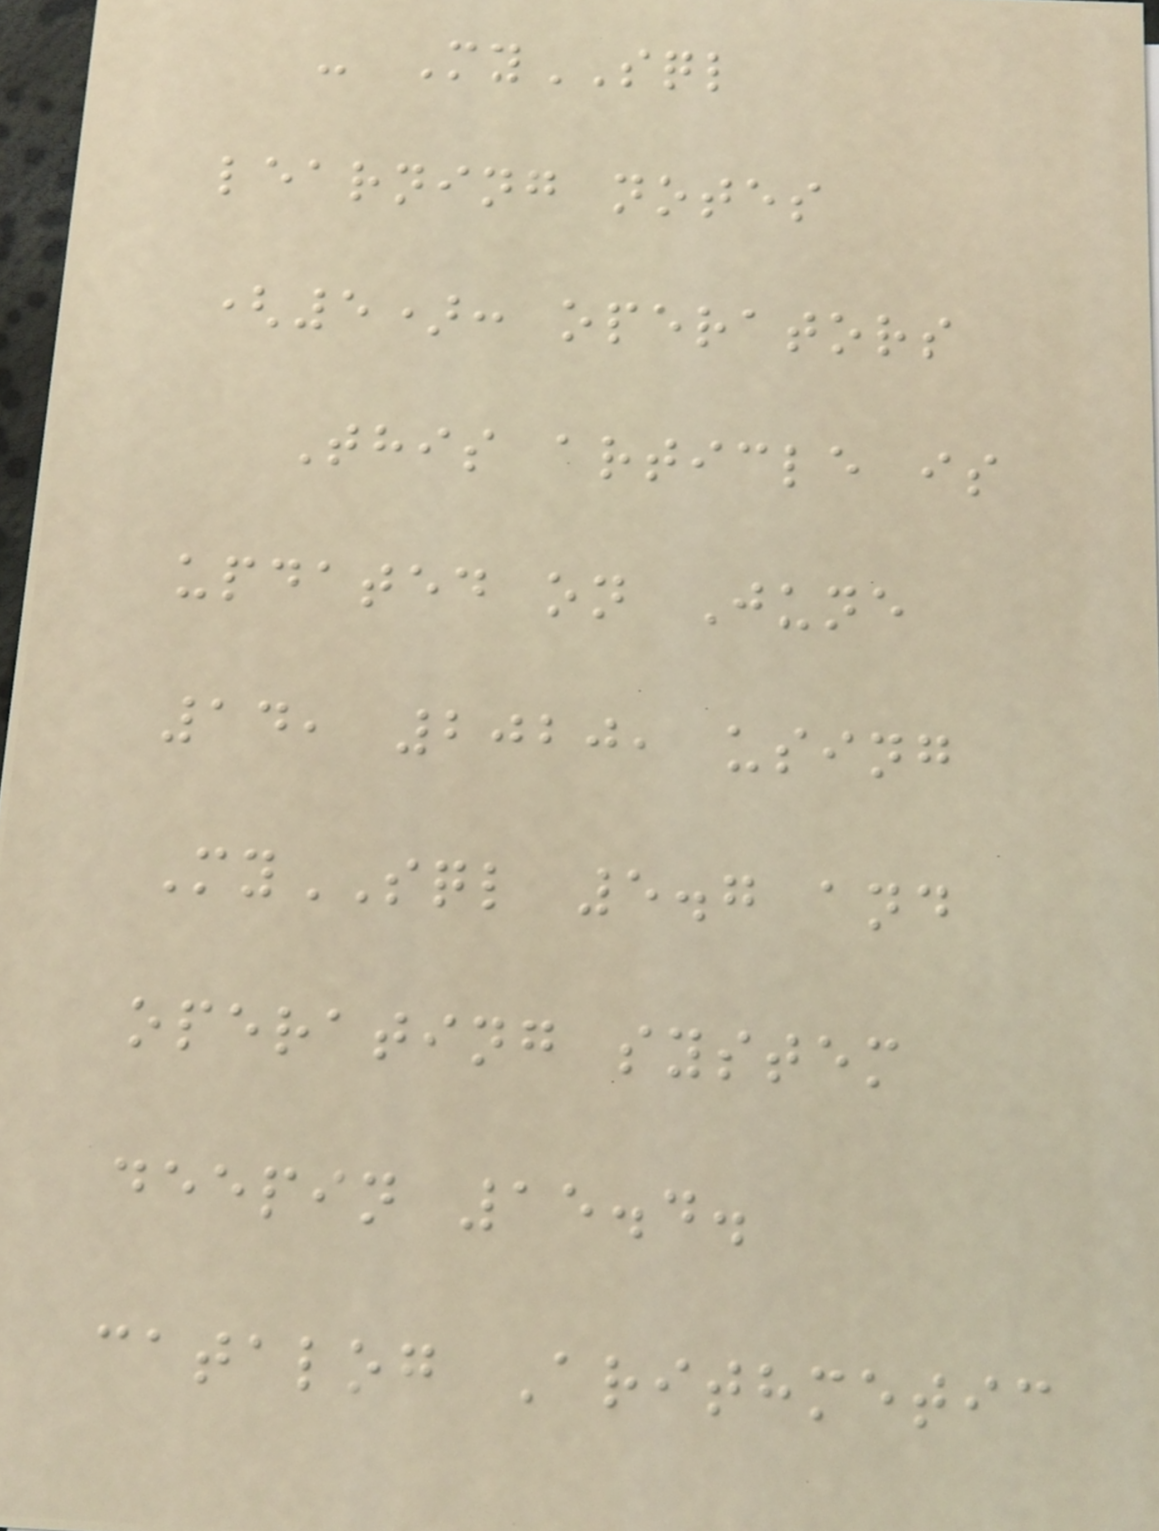- MySQL
learning notes
(5): operators
This article is
updated on June
14, 2020, using
MySQL 5.7 and
operating system
deepin 15.4.
catalog Arithmetic
